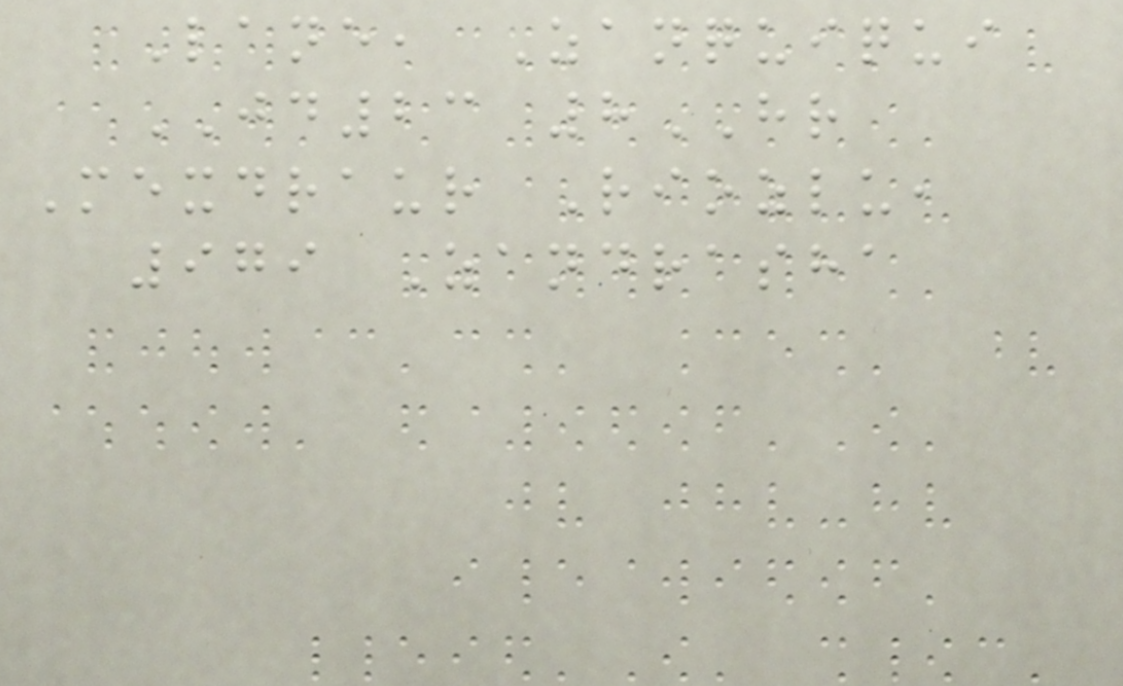Lane, Zanquiqui
JD23 8HR
Mexdraur Riozlu,
979 Zandrasha
